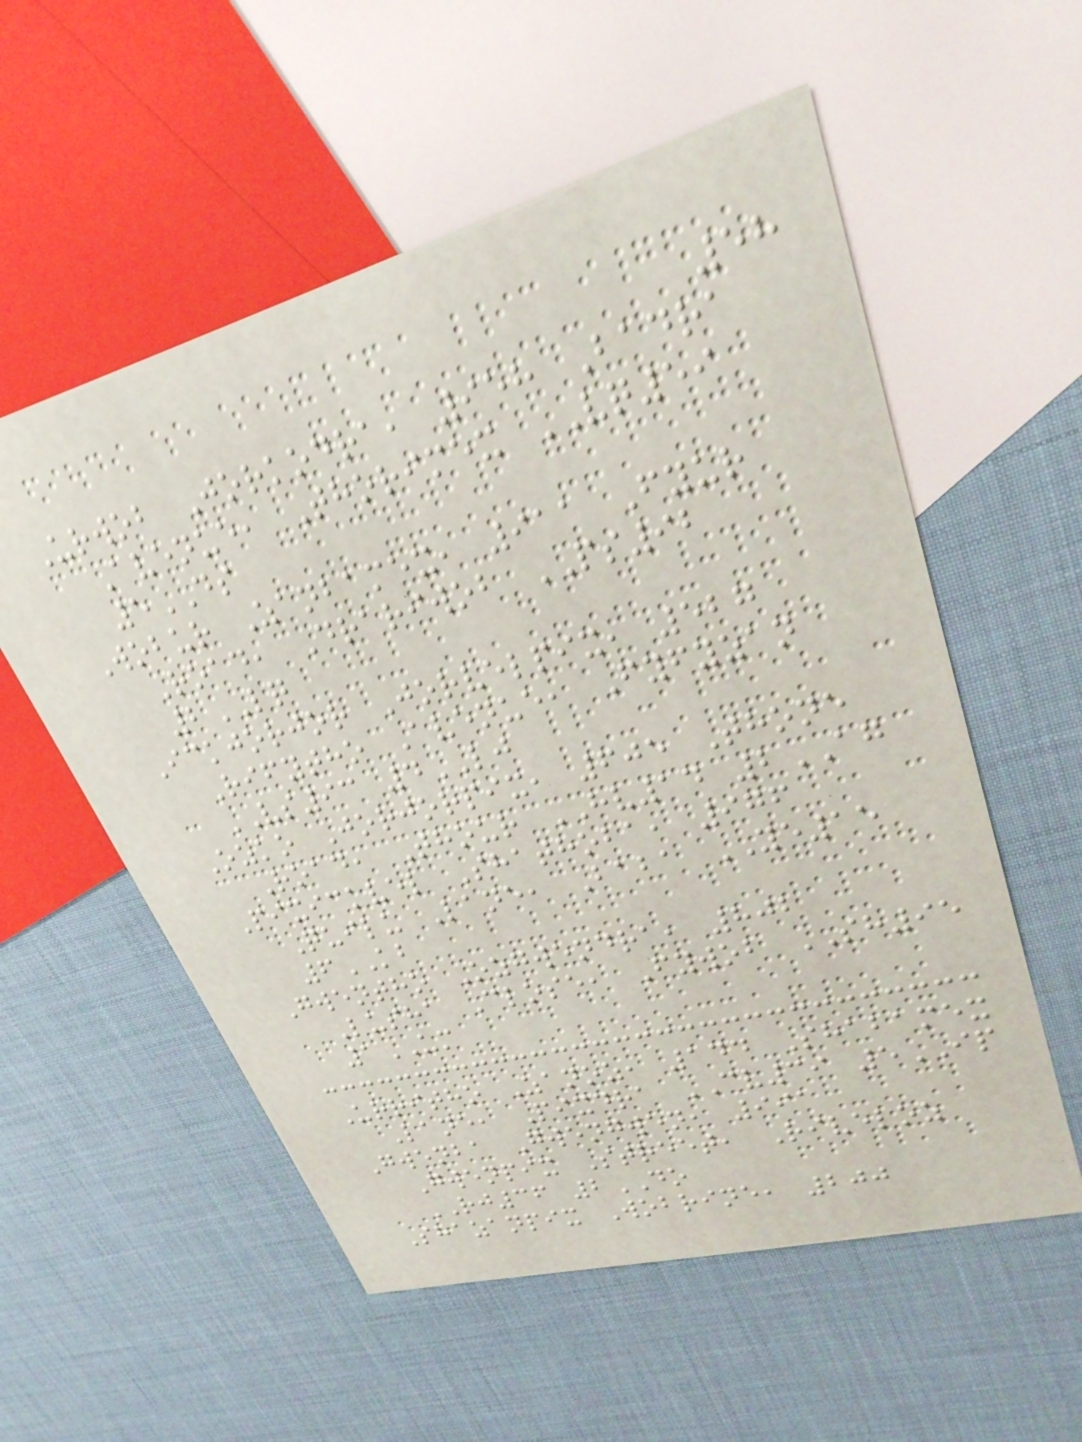58
Urwob Jorkodra, 958 Badra
Avenue, Thorimex VQ59
5DS
Wobur Zanbamex, 911 Fyur
Road, Drariwob PS92
2LQ
Ickjorjor Jorvelpix, 527
Rifytho Avenue, Fyfyzan
VS93 4LJ
Ozko Jorjorpix, 605 Thone
Road, Thour HV14 2AG
Pixickvel Shathoba, 976
Quilu Lane, Baba YE15
6KB
Gwentho Ozgwendra, 802
Lusha Close, Fywob SH95
1UM
Urritho Zanoz, 144 Shabamex
Lane, Pixdra CV39 5IP
Gwenba Gwengwen, 991
Gwenpix Street, Riveloz
RJ36 2DO
Shazanpix Wobrine, 200
